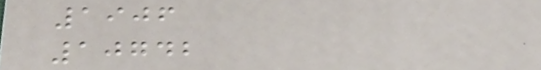1906
10742
